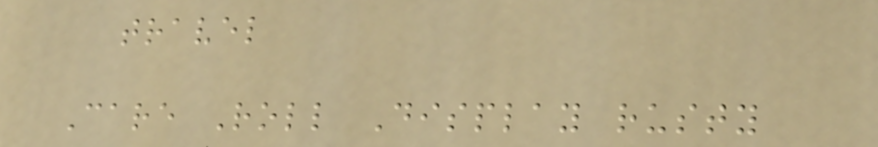travel
Care Roll Display rusty
